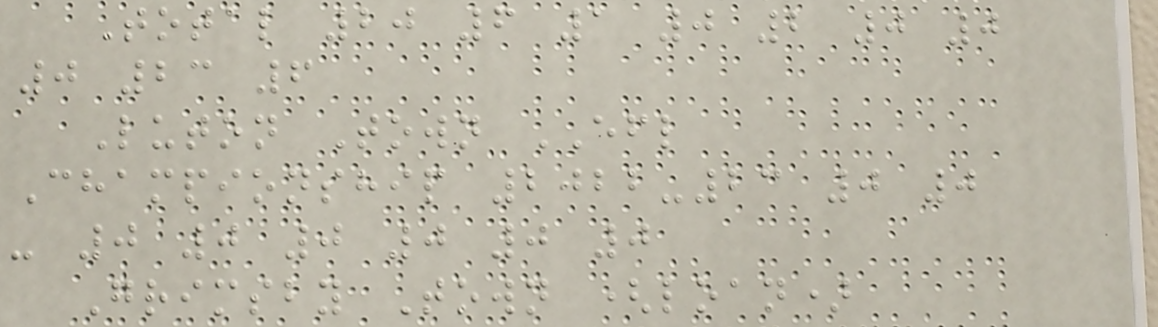Total 20 6 1 0 2 0 0
0 23 6
Luton Town EFL
Championship 2022-23 0 0
- 0 0 0 0 0 0
Grimsby Town (loan)
